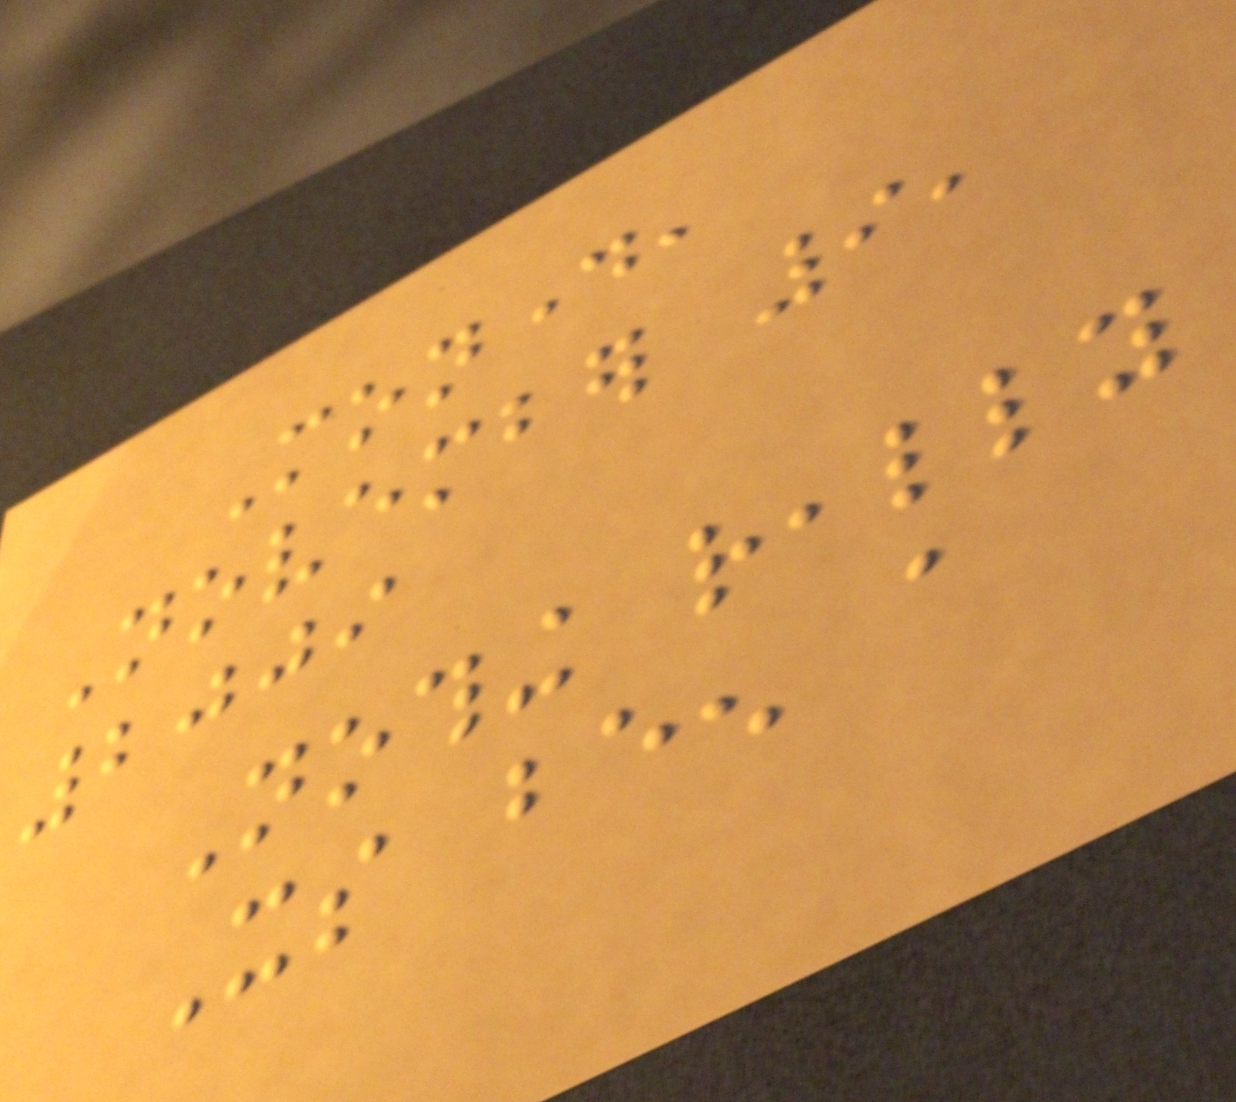Monday,
November 9,
2009
Nothing really
Its been a
